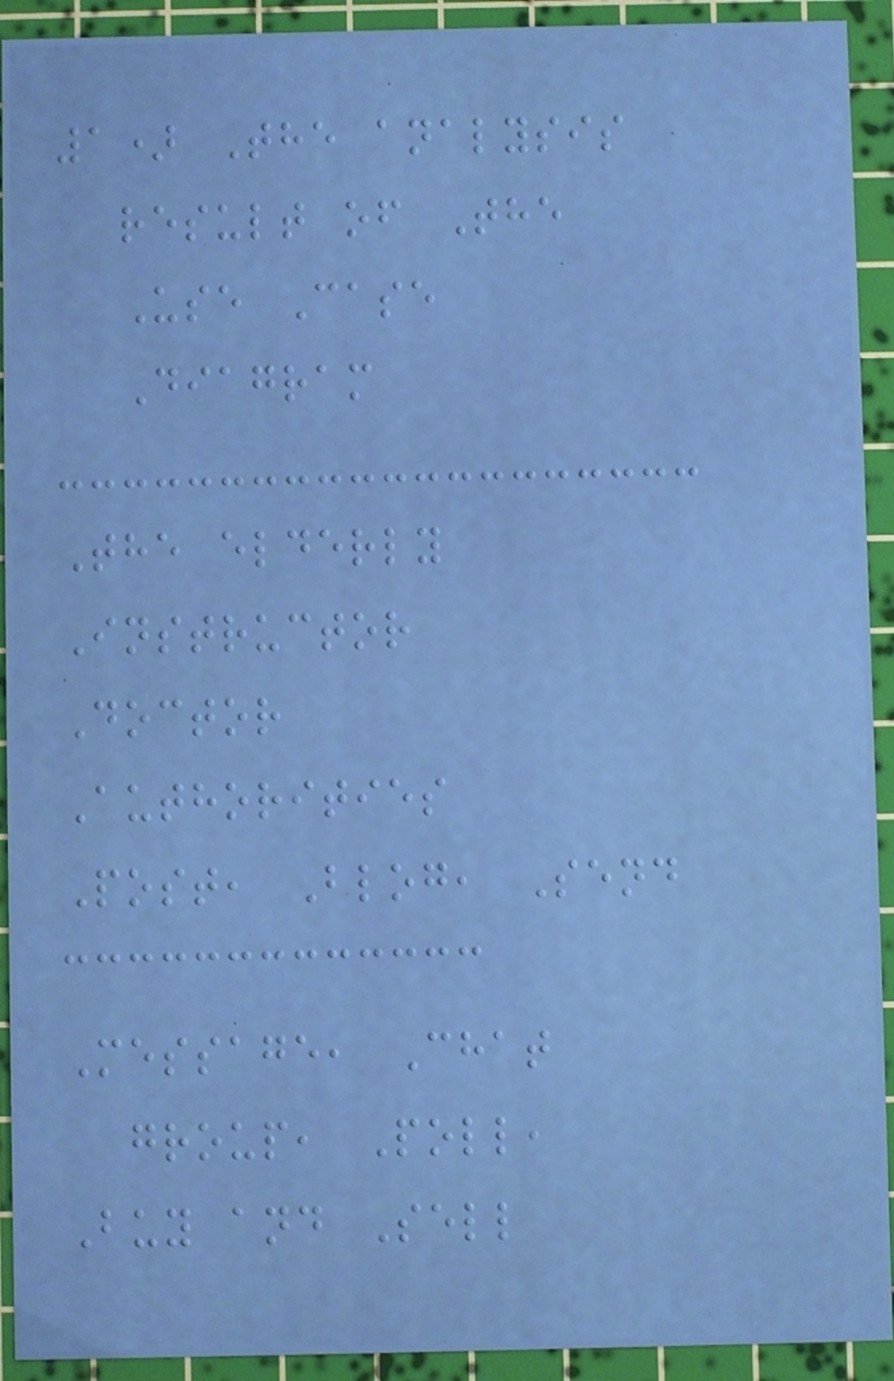1) The analysis
result of The
Use Case
Diagram
The elderly
Instructor
Doctor
Authorities
Post, Blog, Send
Message, Chat
group, Poll,
Buy and Sell
